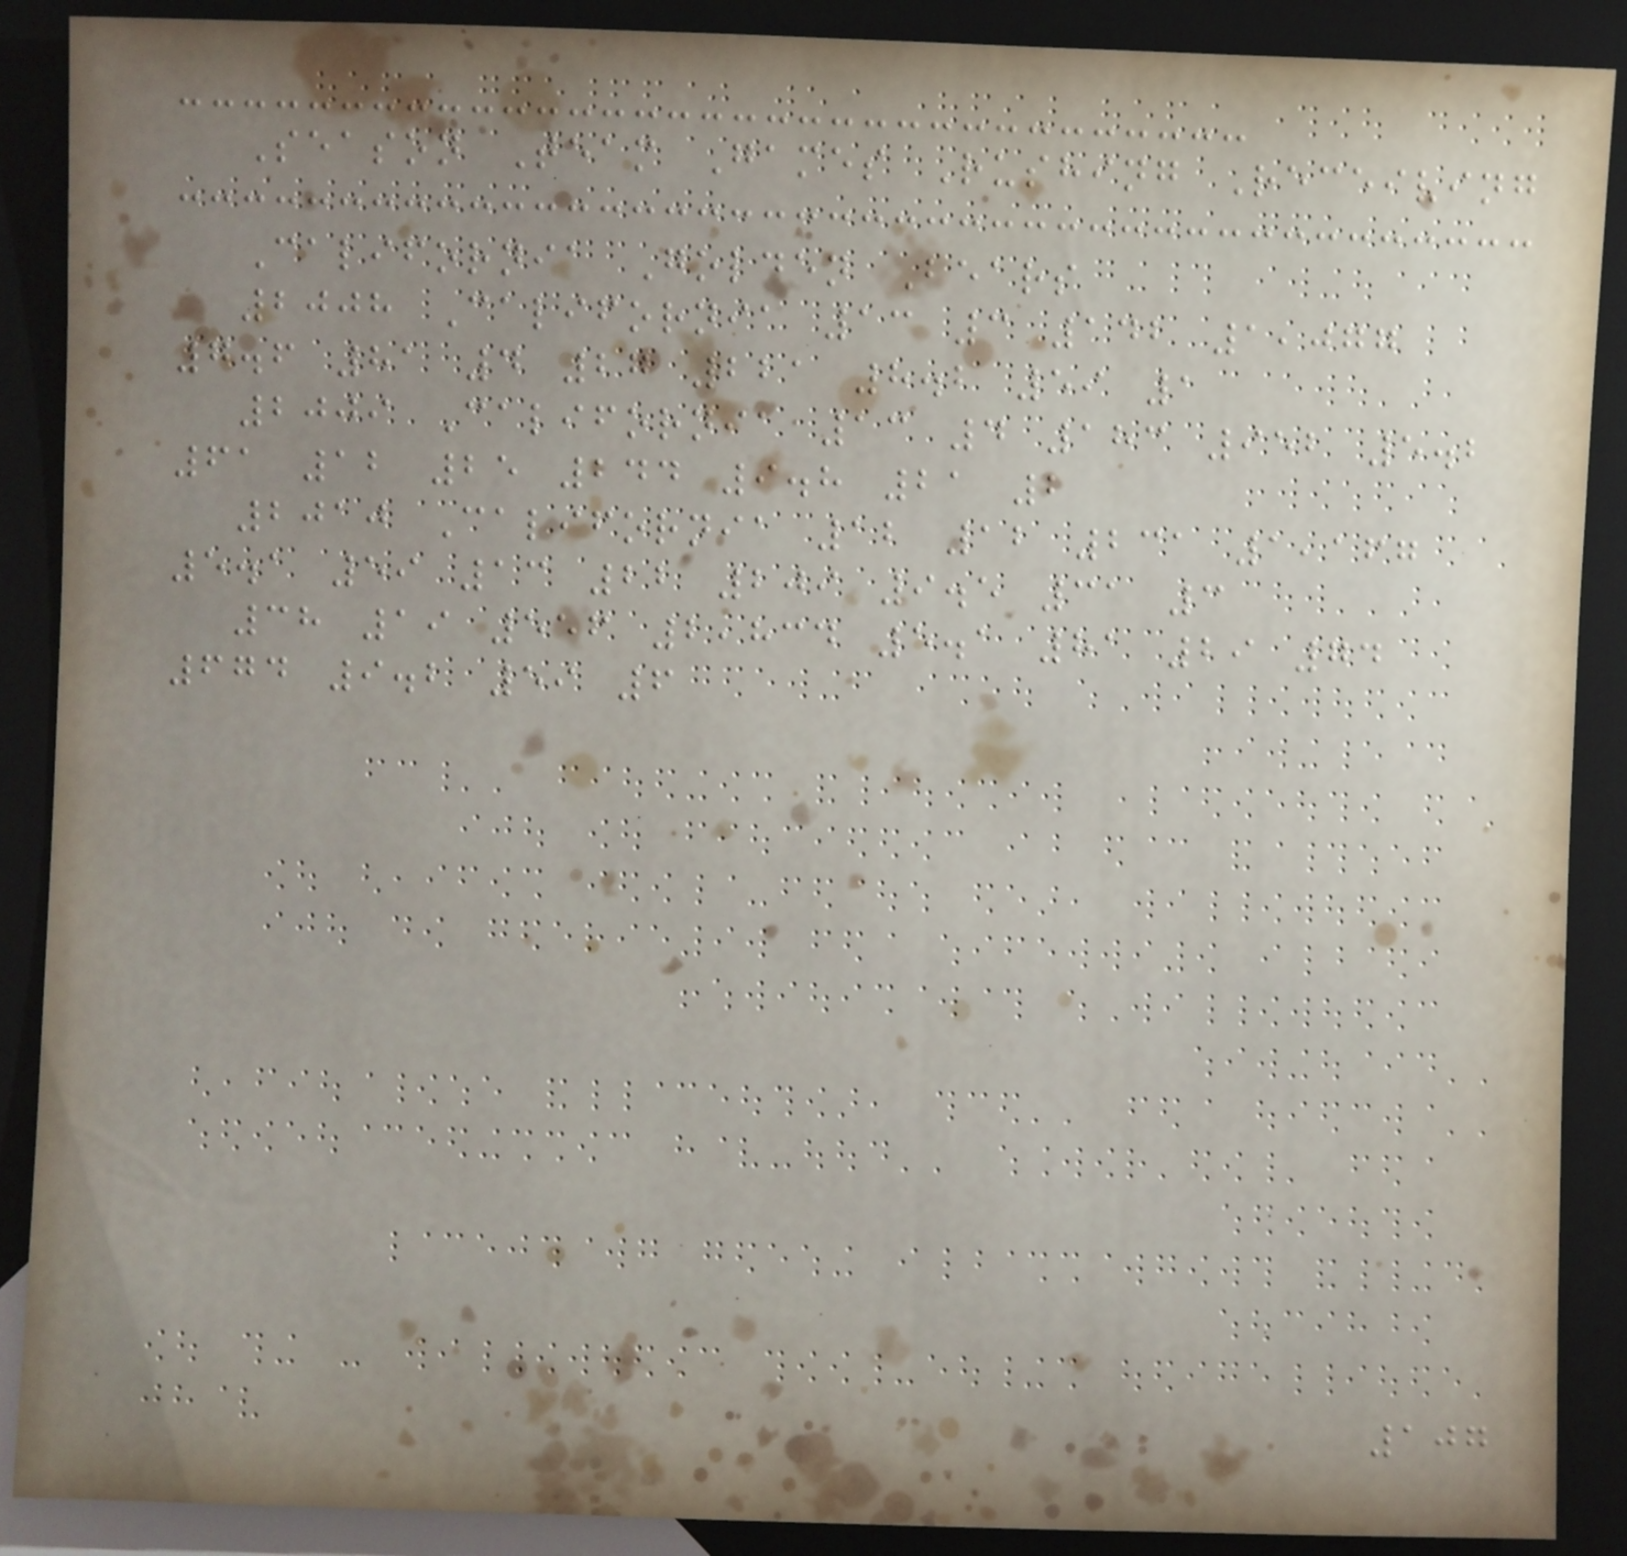Season Team Games Rushing Receiving
California Golden Bears
2008 California 13 3 142 1,077
7.6 81 4 27 221 8.2 59 1
2009 California 13 4 183 952 5.2
61 12 25 244 9.8 21 2
2010 California 12 12 231 1,167
5.1 59 13 22 209 9.5 31 3
38 19 556 2,834 5.1 81 29 74
674 9.2 59 6
107
